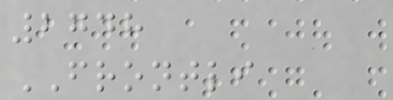2748
FRONTLI
